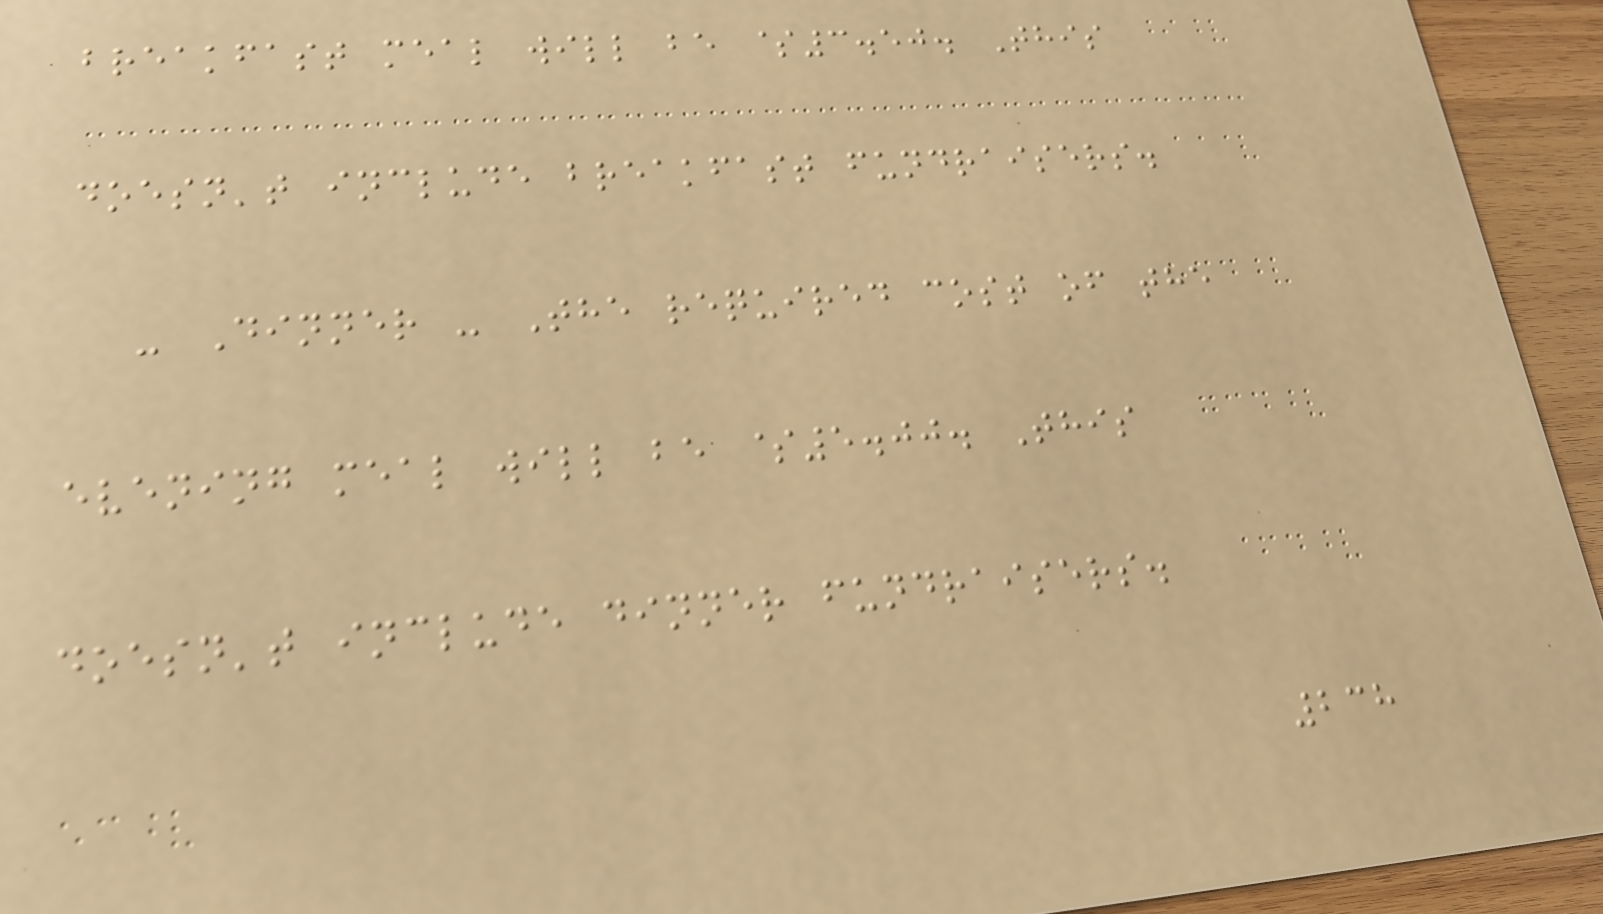breakfast meal will be $3.50. This
doesn't include breakfast fundraisers.
- Dinner - The required cost of the
evening meal will be $5.00. This
doesn't include dinner fundraisers.
238
